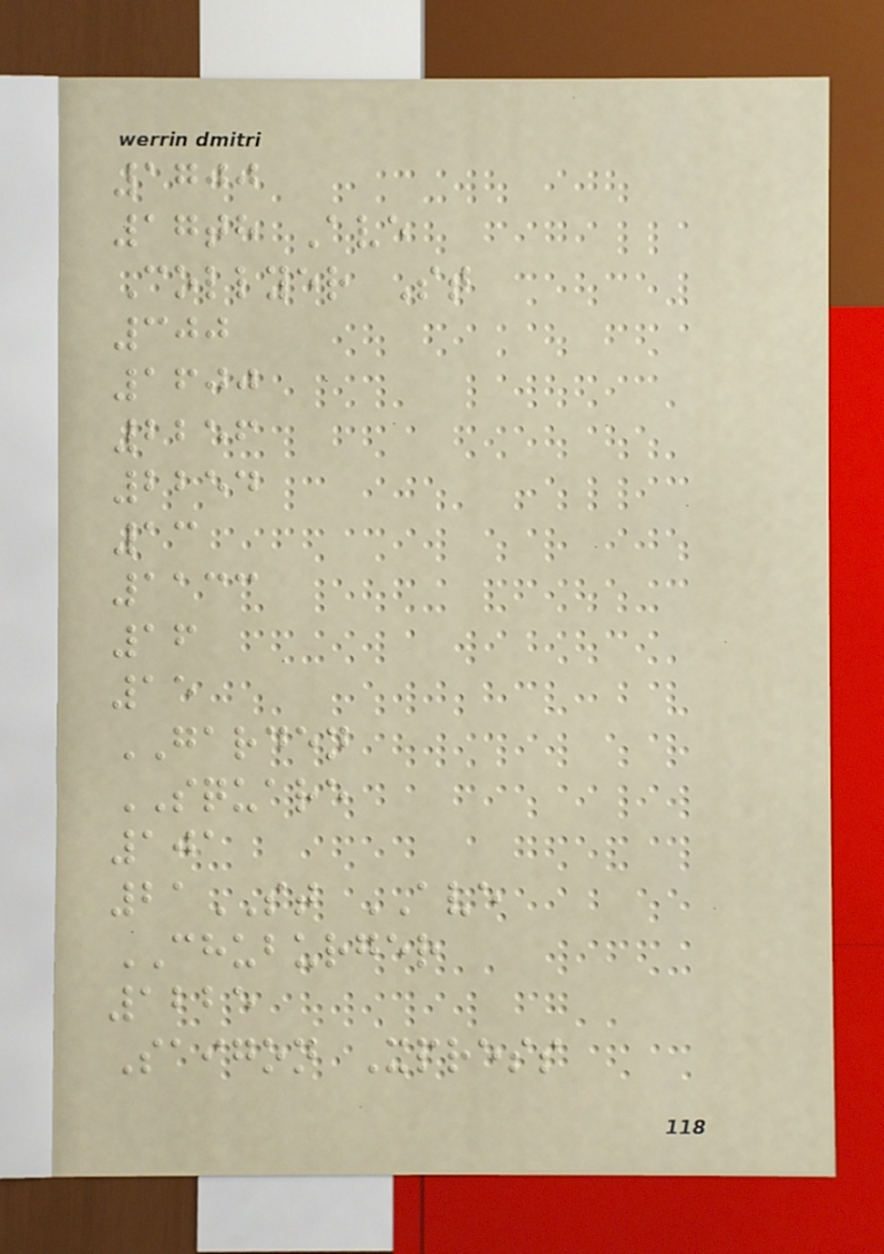1700
17th Ave
Collyer St
300
1600
2256
2254
13
1133
16
15
GARDEN
SQUARE
101
21ST AVE
CHUBURGER
1225
Saigon Xpress
